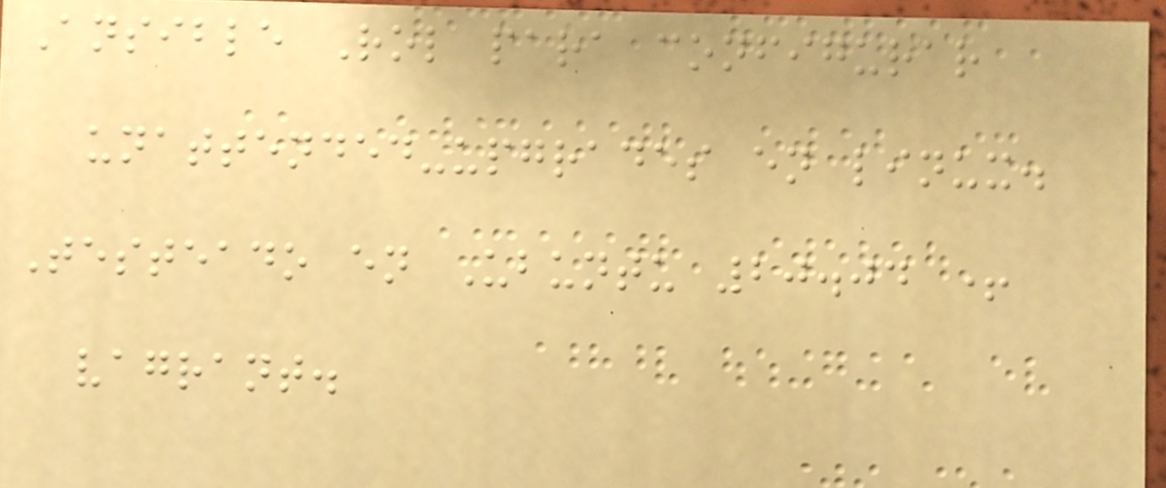Ansible Rol para configurar
unattended-upgrades en linux.
Testeado en Ubuntu 20.04 +
vagrant.
